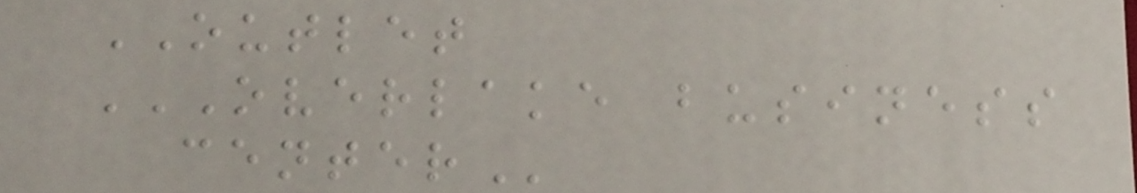OUTLET
OVERLAKE BUSINESS
CENTER
